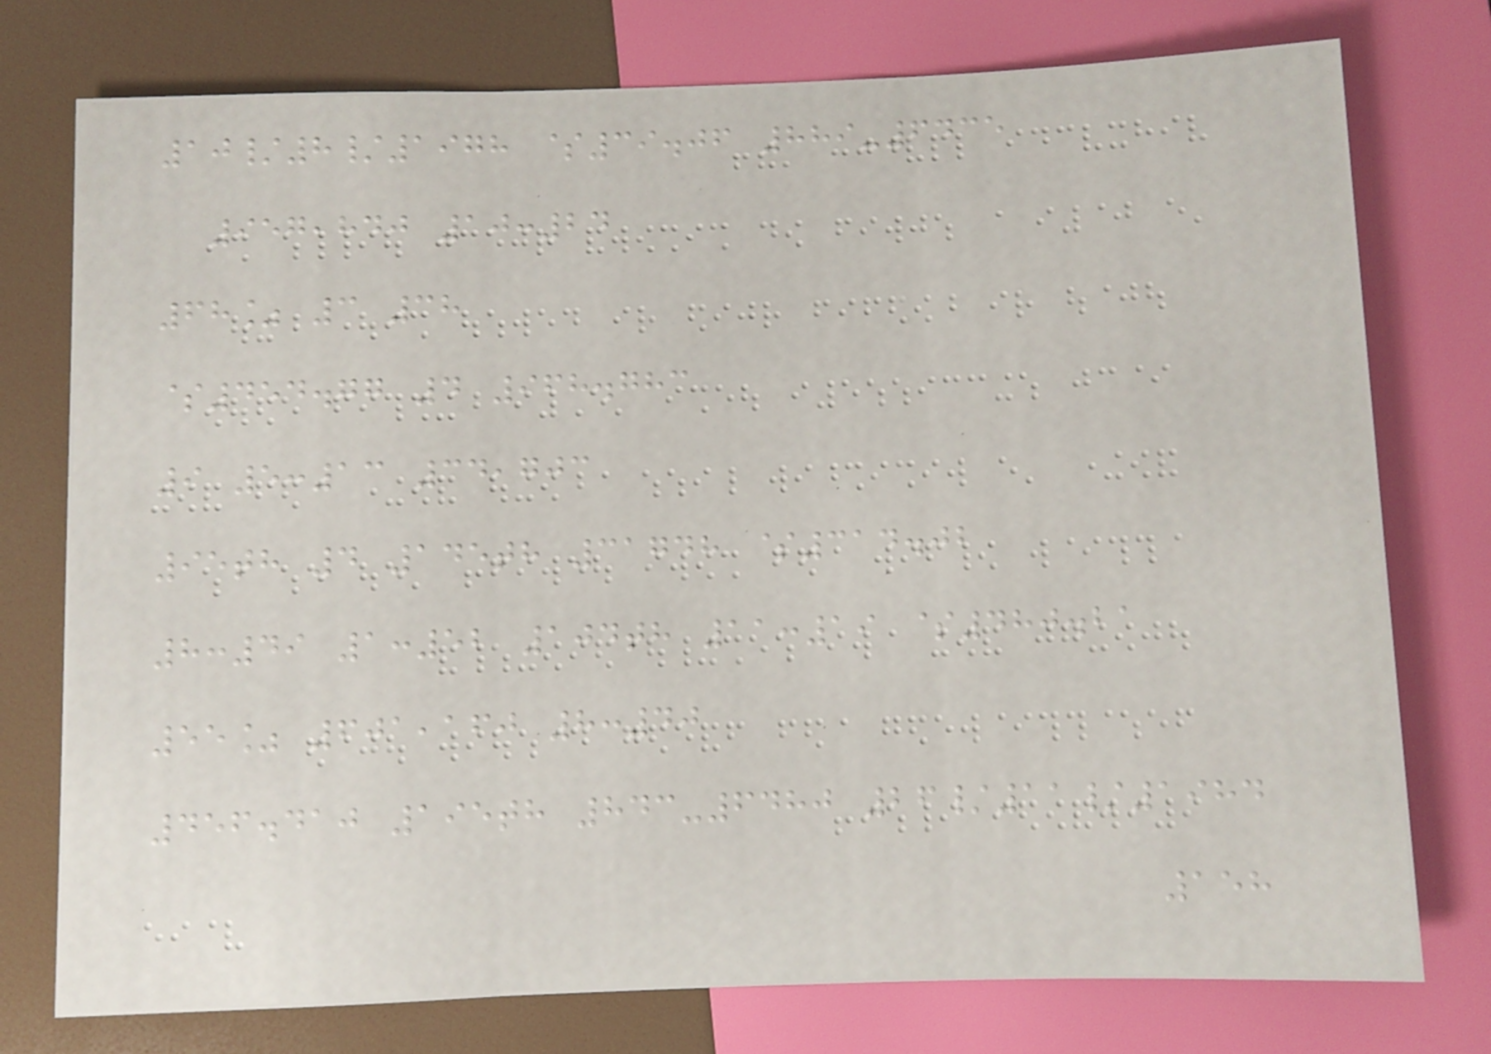10/8/1978 $39.06 889-6435
957,840 10:24
68% 3 38
$454.77 4 968.783
9 5:13 34,703
95th 4 145th 31748 $314.02
8:49 1:52 104th 11:19 $480.21
55% 601,160 8:40
456.410 195th 843-6480 26/11/1984
158
